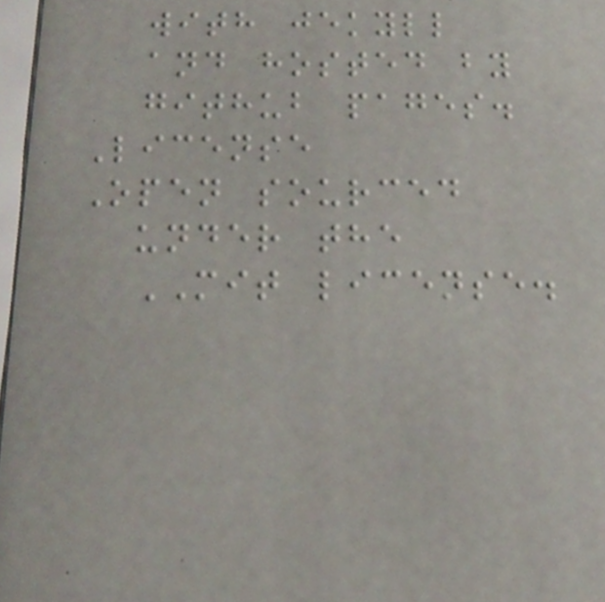with jekyll
and hosted by
github pages.
License
Open sourced
under the
MIT license.
